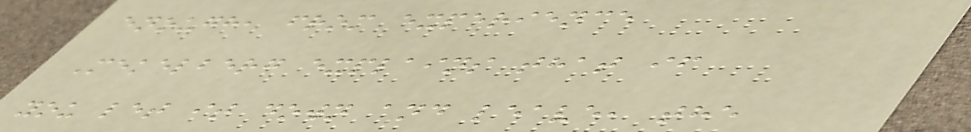enough, from experience
Mekelberg explains that if
you let it down and leave, the
